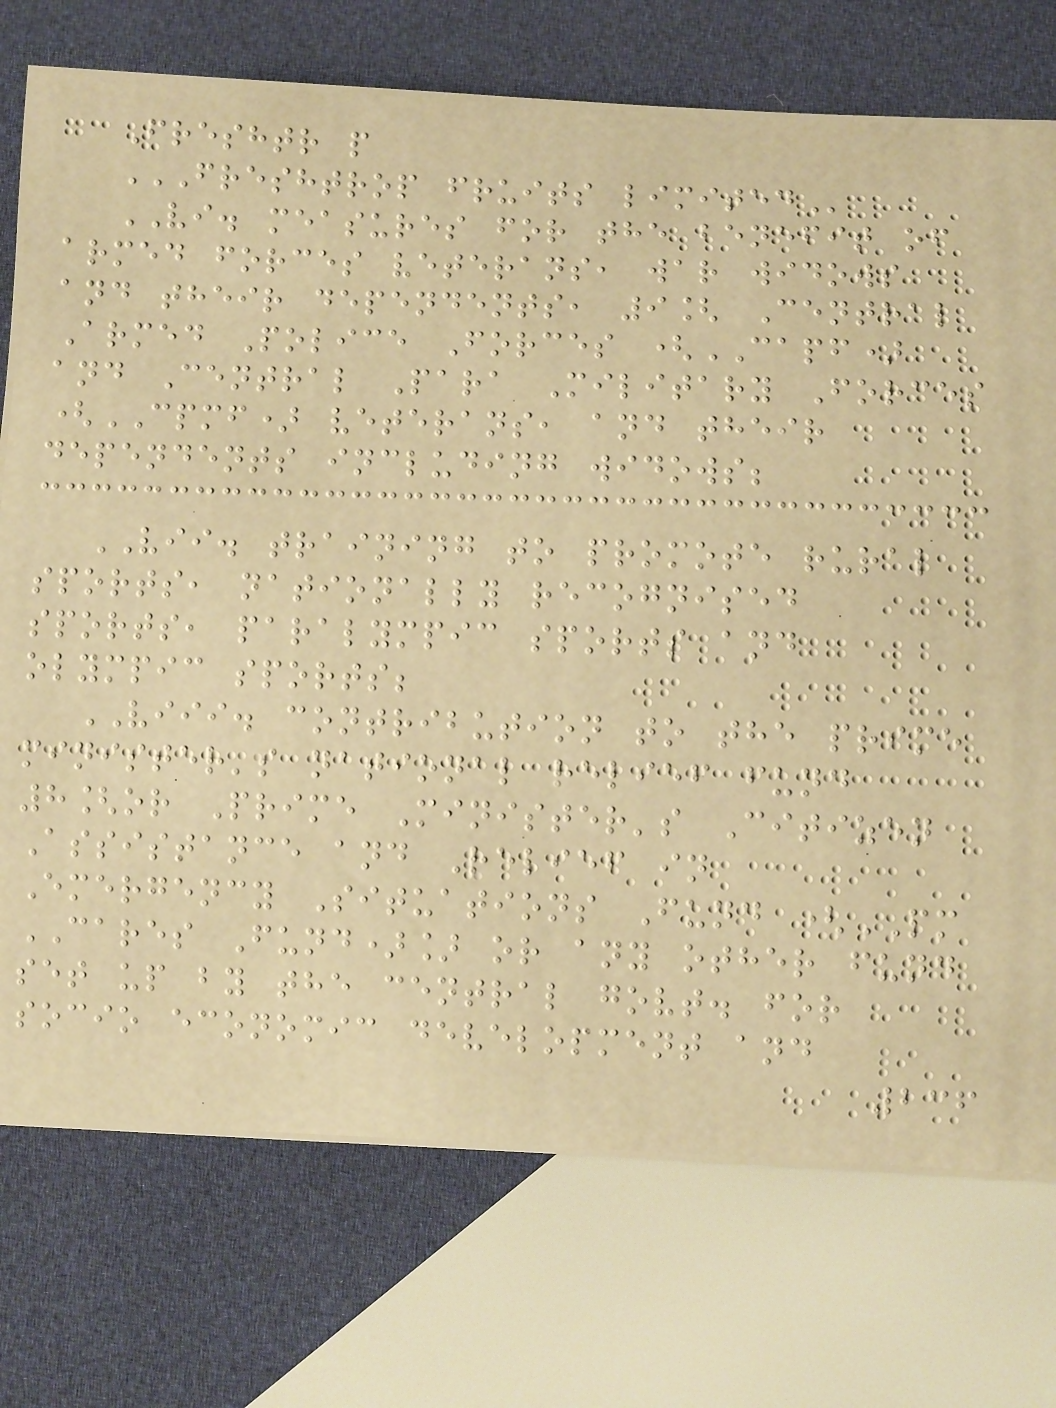Freshtr p
FRESHTROP FRUITS LIMITED
VI. measures for the benefit of
armed forces veterans, war widows
and their dependents, 9[ Central
Armed Police Forces (CAPF)
and Central Para Military Forces
(CPMF) veterans, and their
dependents including widows;
VII. training to promote rural
sports, nationally recognised
sports, paralympic sports and
olympic sports;
VIII. contribution to the prime
minister's national relief fund
8[or Prime Minister's Citizen
Assistance and Relief in
Emergency Situations Fund (PM
CARES Fund)] or any other fund
set up by the central govt. for
socio economic development and
236
